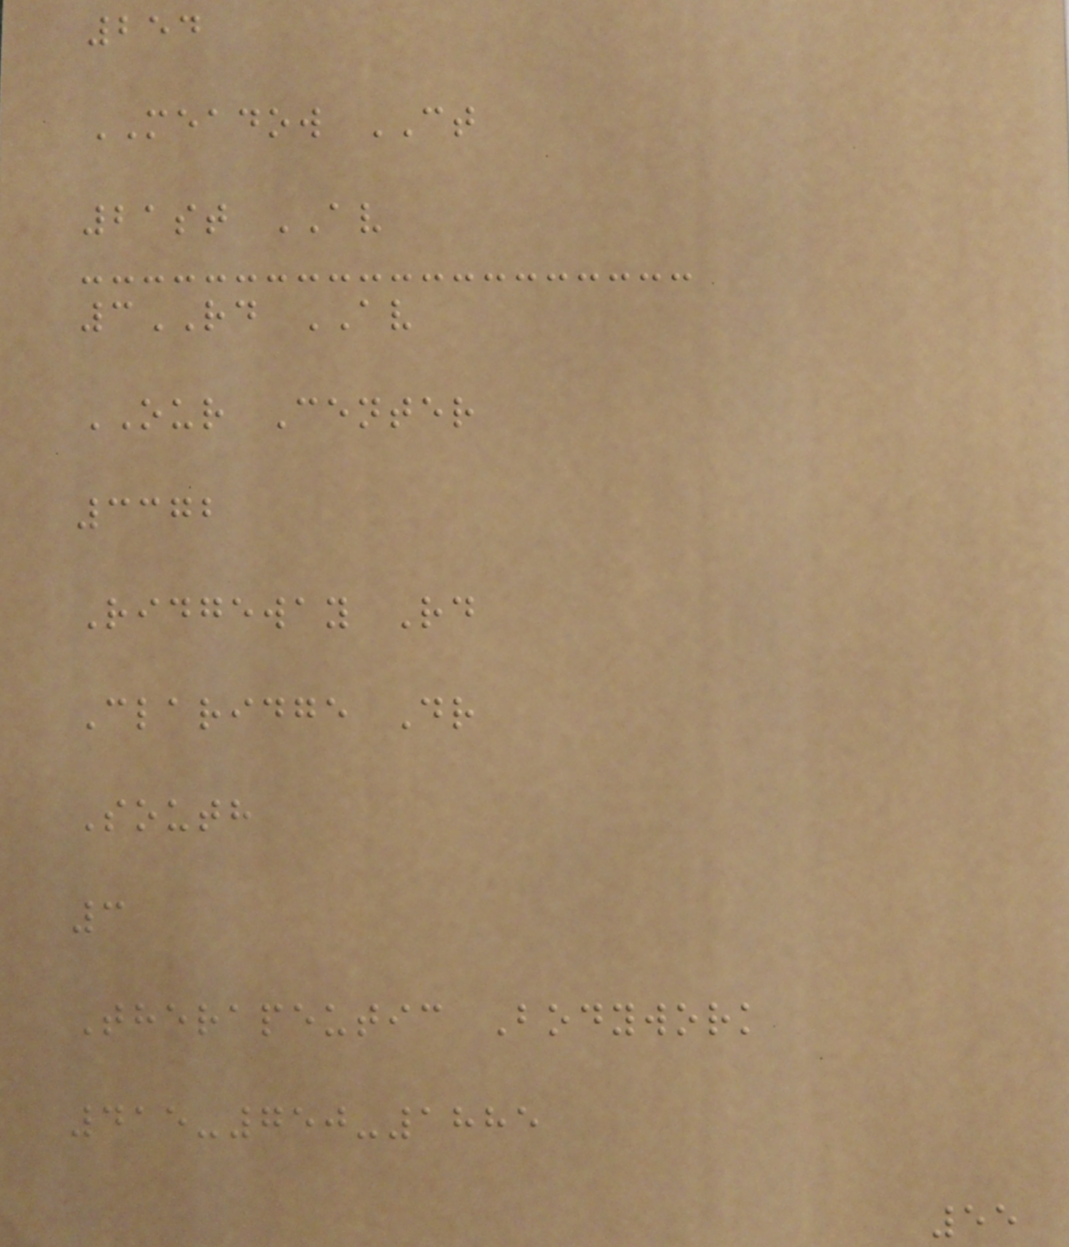254
MEADOW CT
21st AV
3RD AV
OUR Center
3372
Ridgeway Rd
Claridge Dr
South
3
Therapeutic Bodywork
415-750-1885
55
